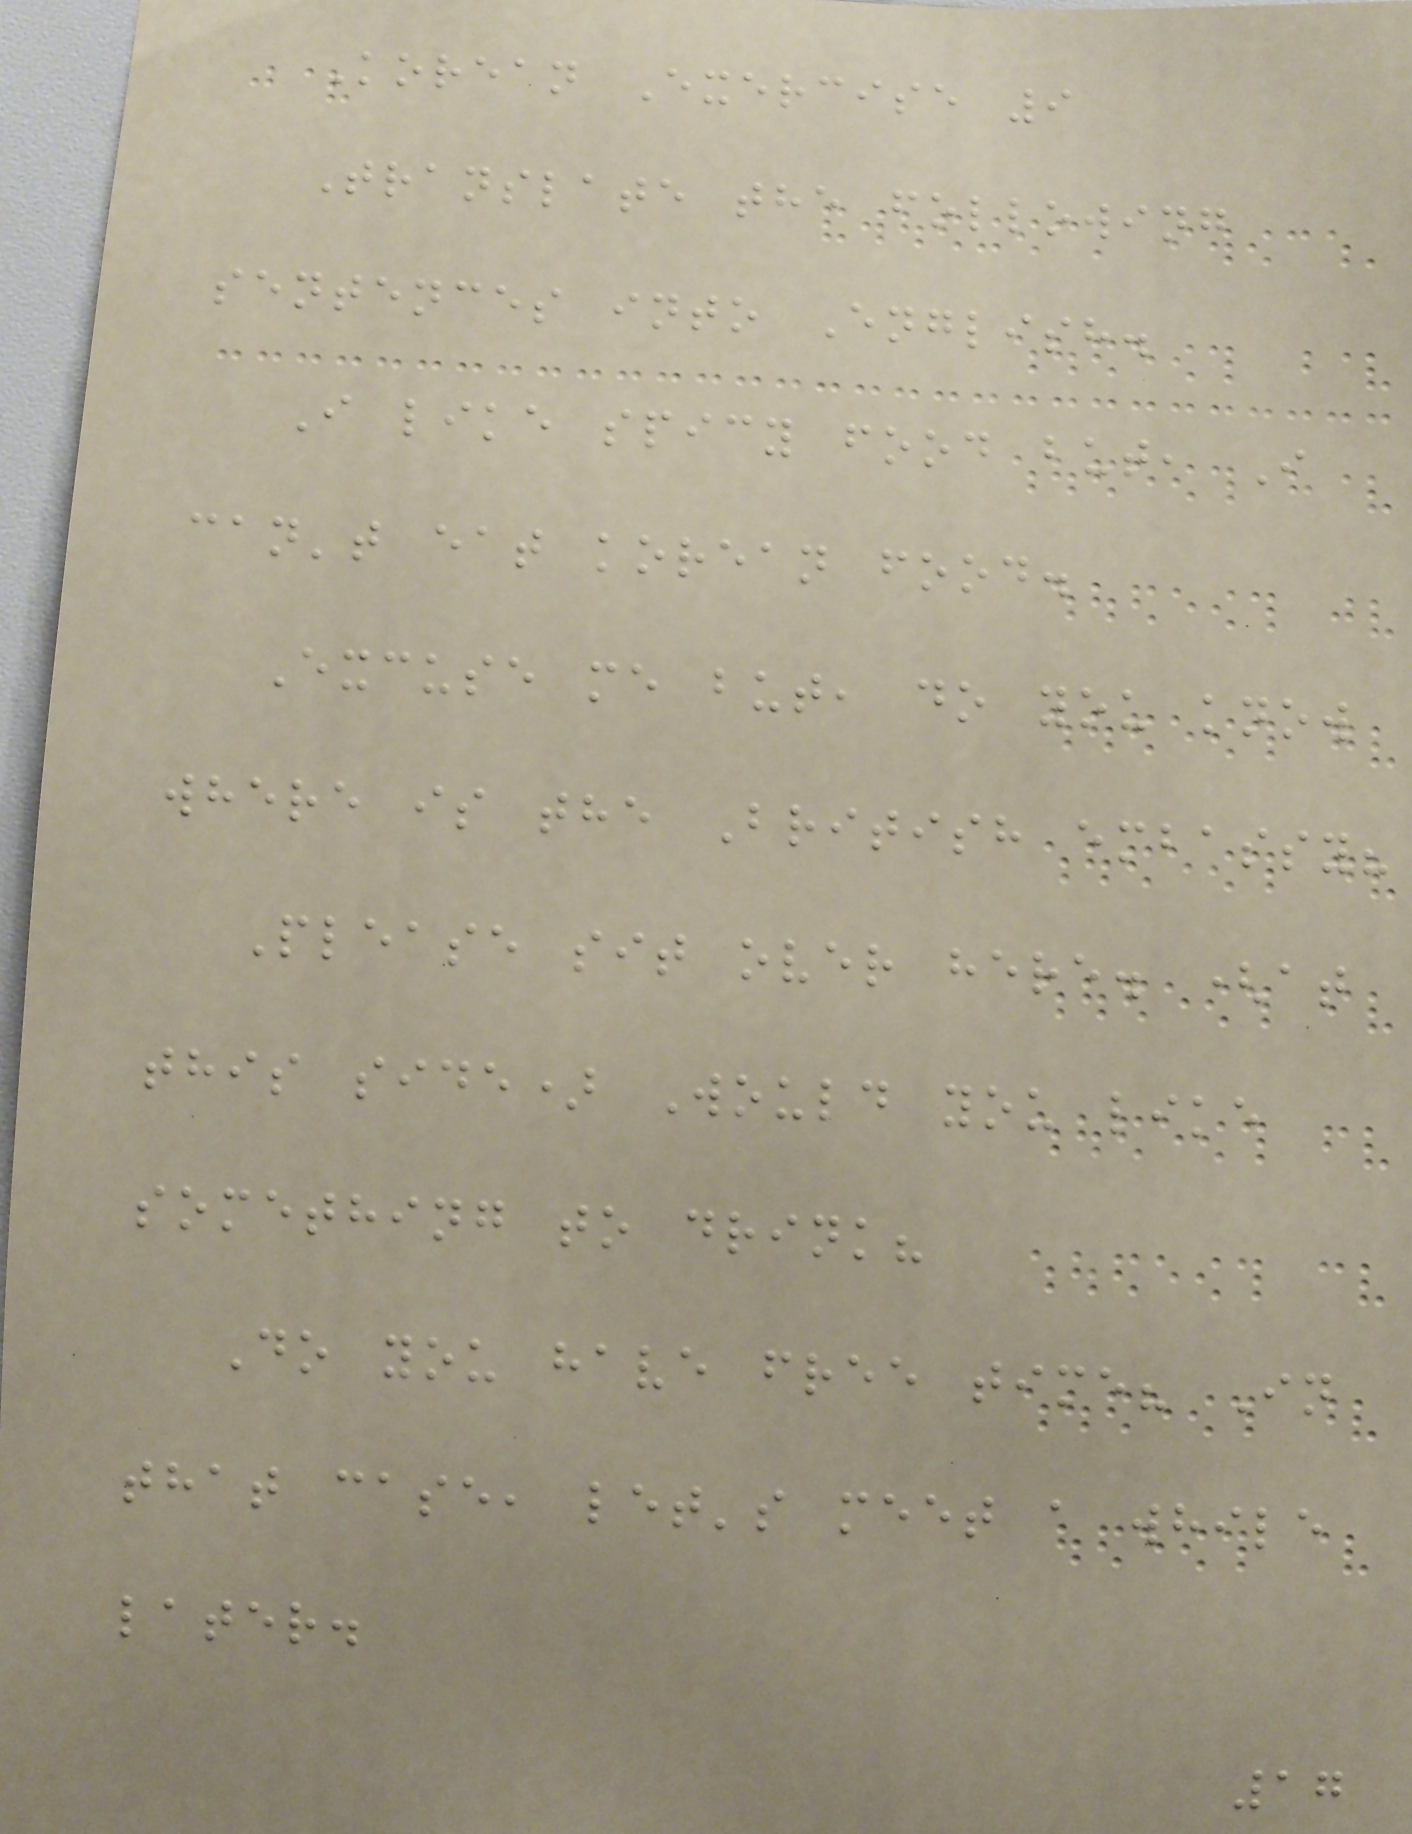Korean Exercise 9
Translate the following
sentences into English.
I like spicy food but, I
can't eat korean food.
Excuse me but, do you know
where is the British embassy?
Please sit over here. (at
this side) Would you like
something to drink?
Do you have free time? In
that case, let's meet a while
later.
17
